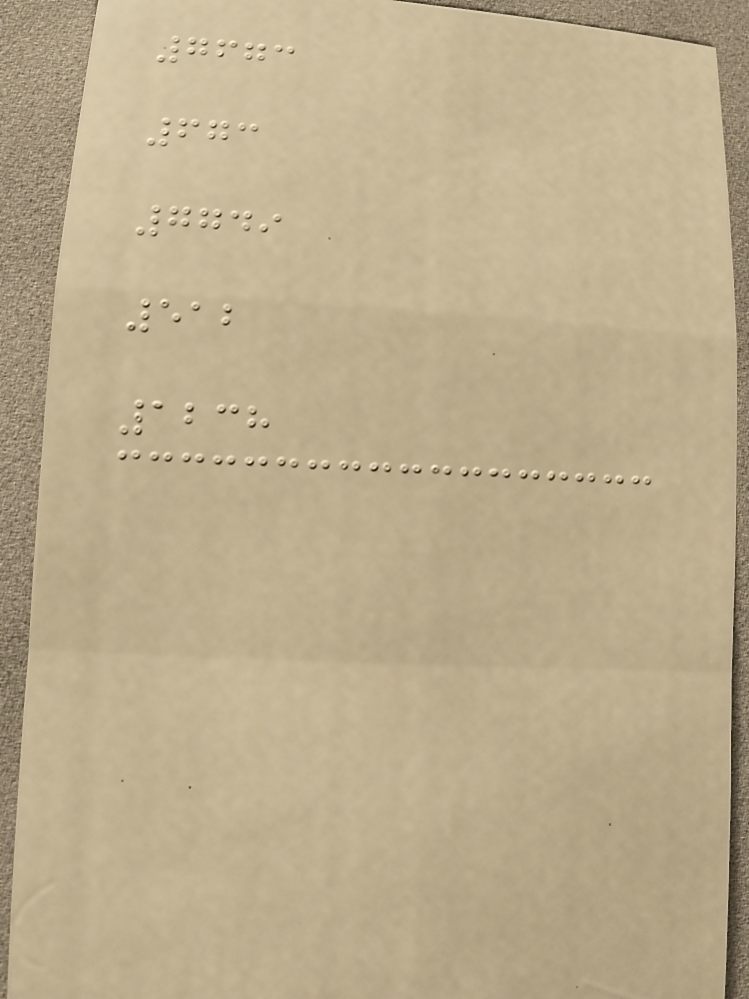7673
673
7749
512
1238
